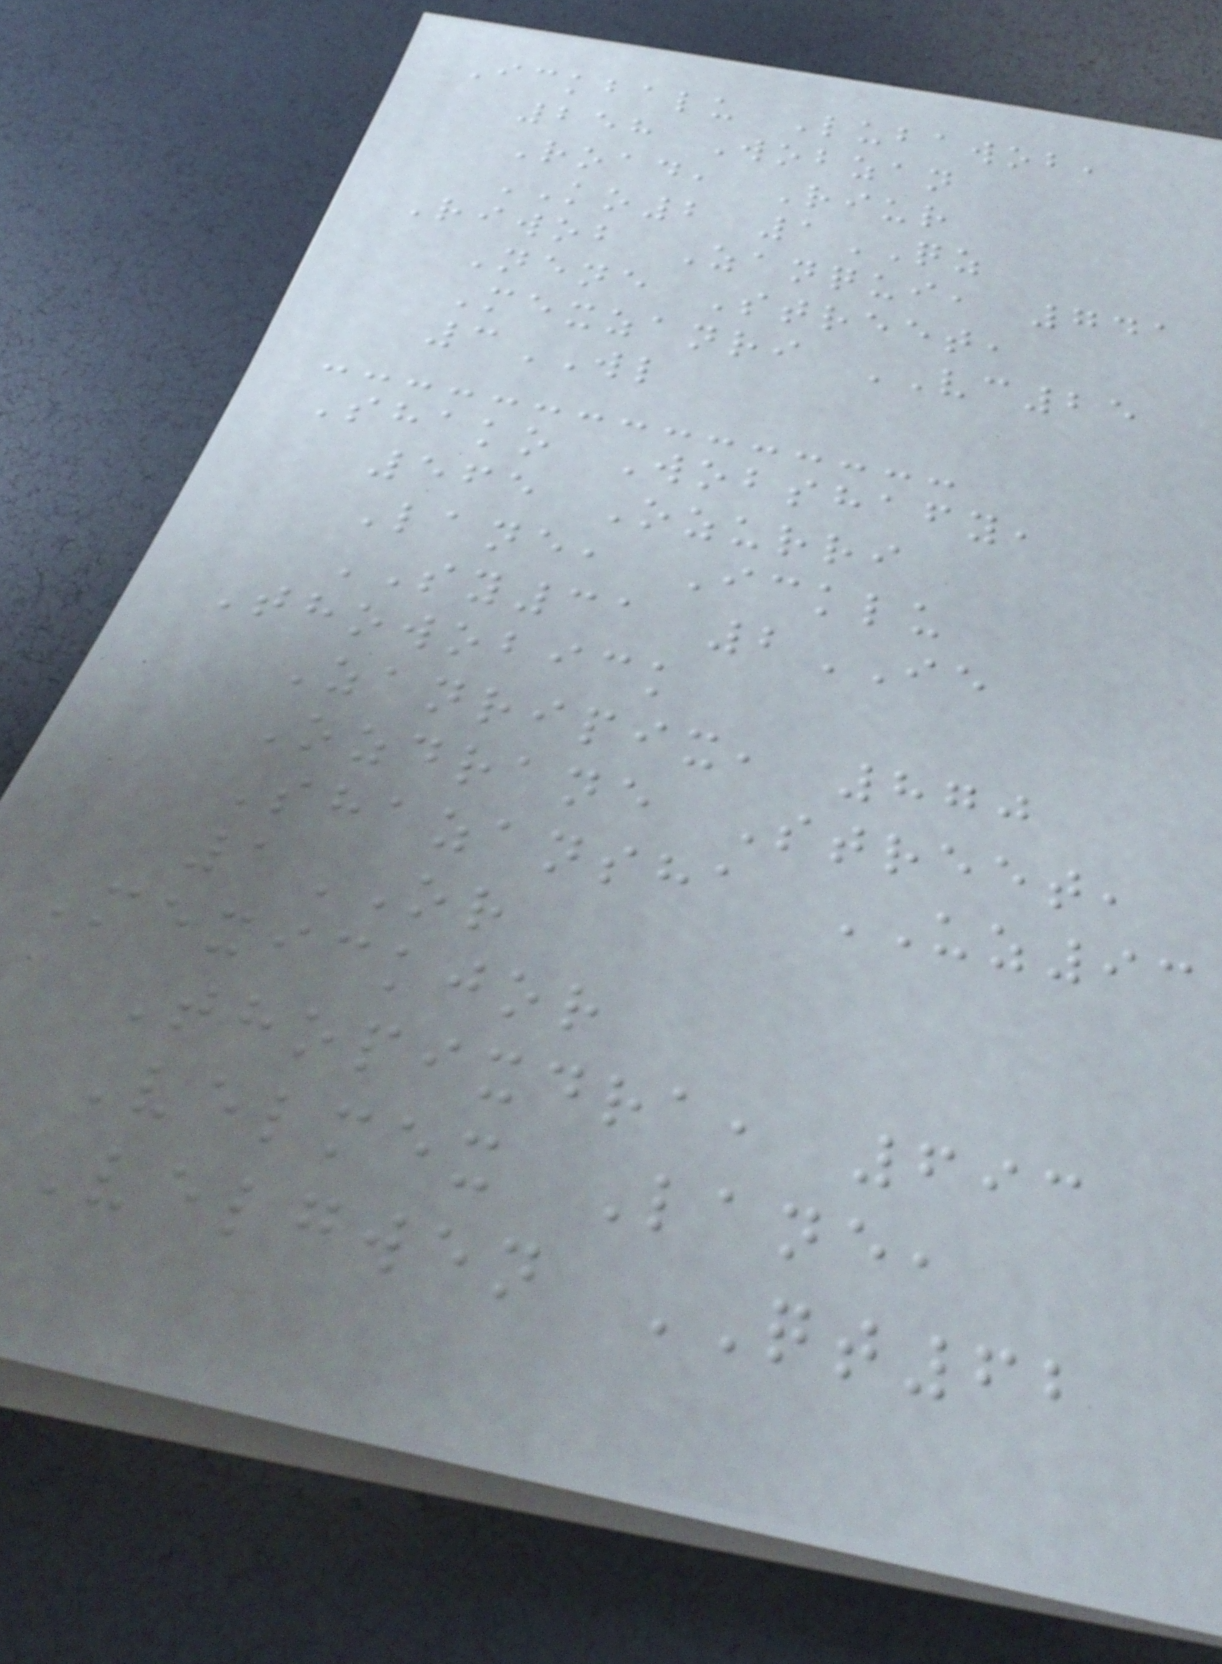Ickbalu Lubawob,
258 Wobzan
Road, Riur
KO2 1QZ
Riwob Zanqui, 741
Nene Street,
Mexzanri VC25
3WL
Shako Wobshafy,
565 Ozurri
Lane, Icklu
SY31 2IE
Thowobick
Zanripix, 870
Ozdrane Street,
Shazansha UZ93
1OR
Mexickjor
Thopixdra, 693
Velmex Lane,
Velgwen QT62
